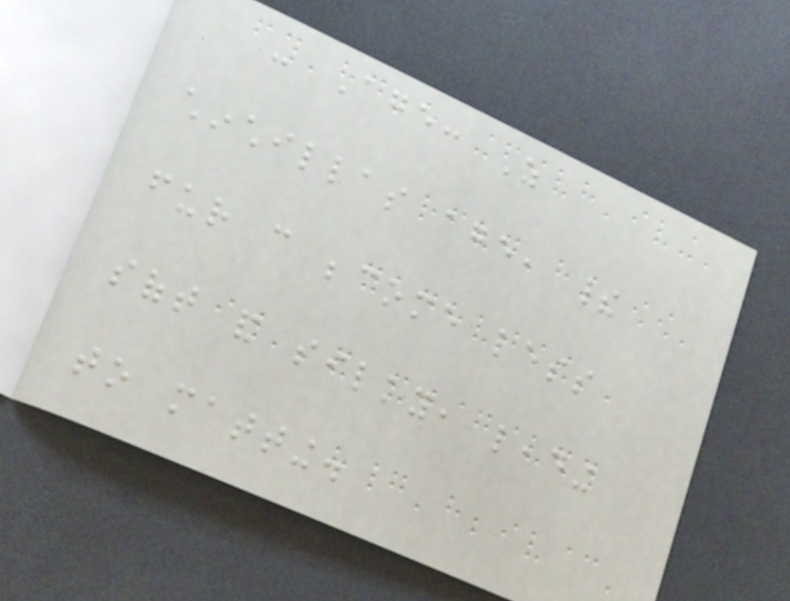- Age: As
chinchillas age, their
fur can become less
soft and silky, leading
to matting.
